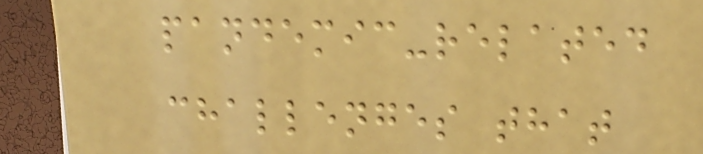pandemic-related
challenges that
